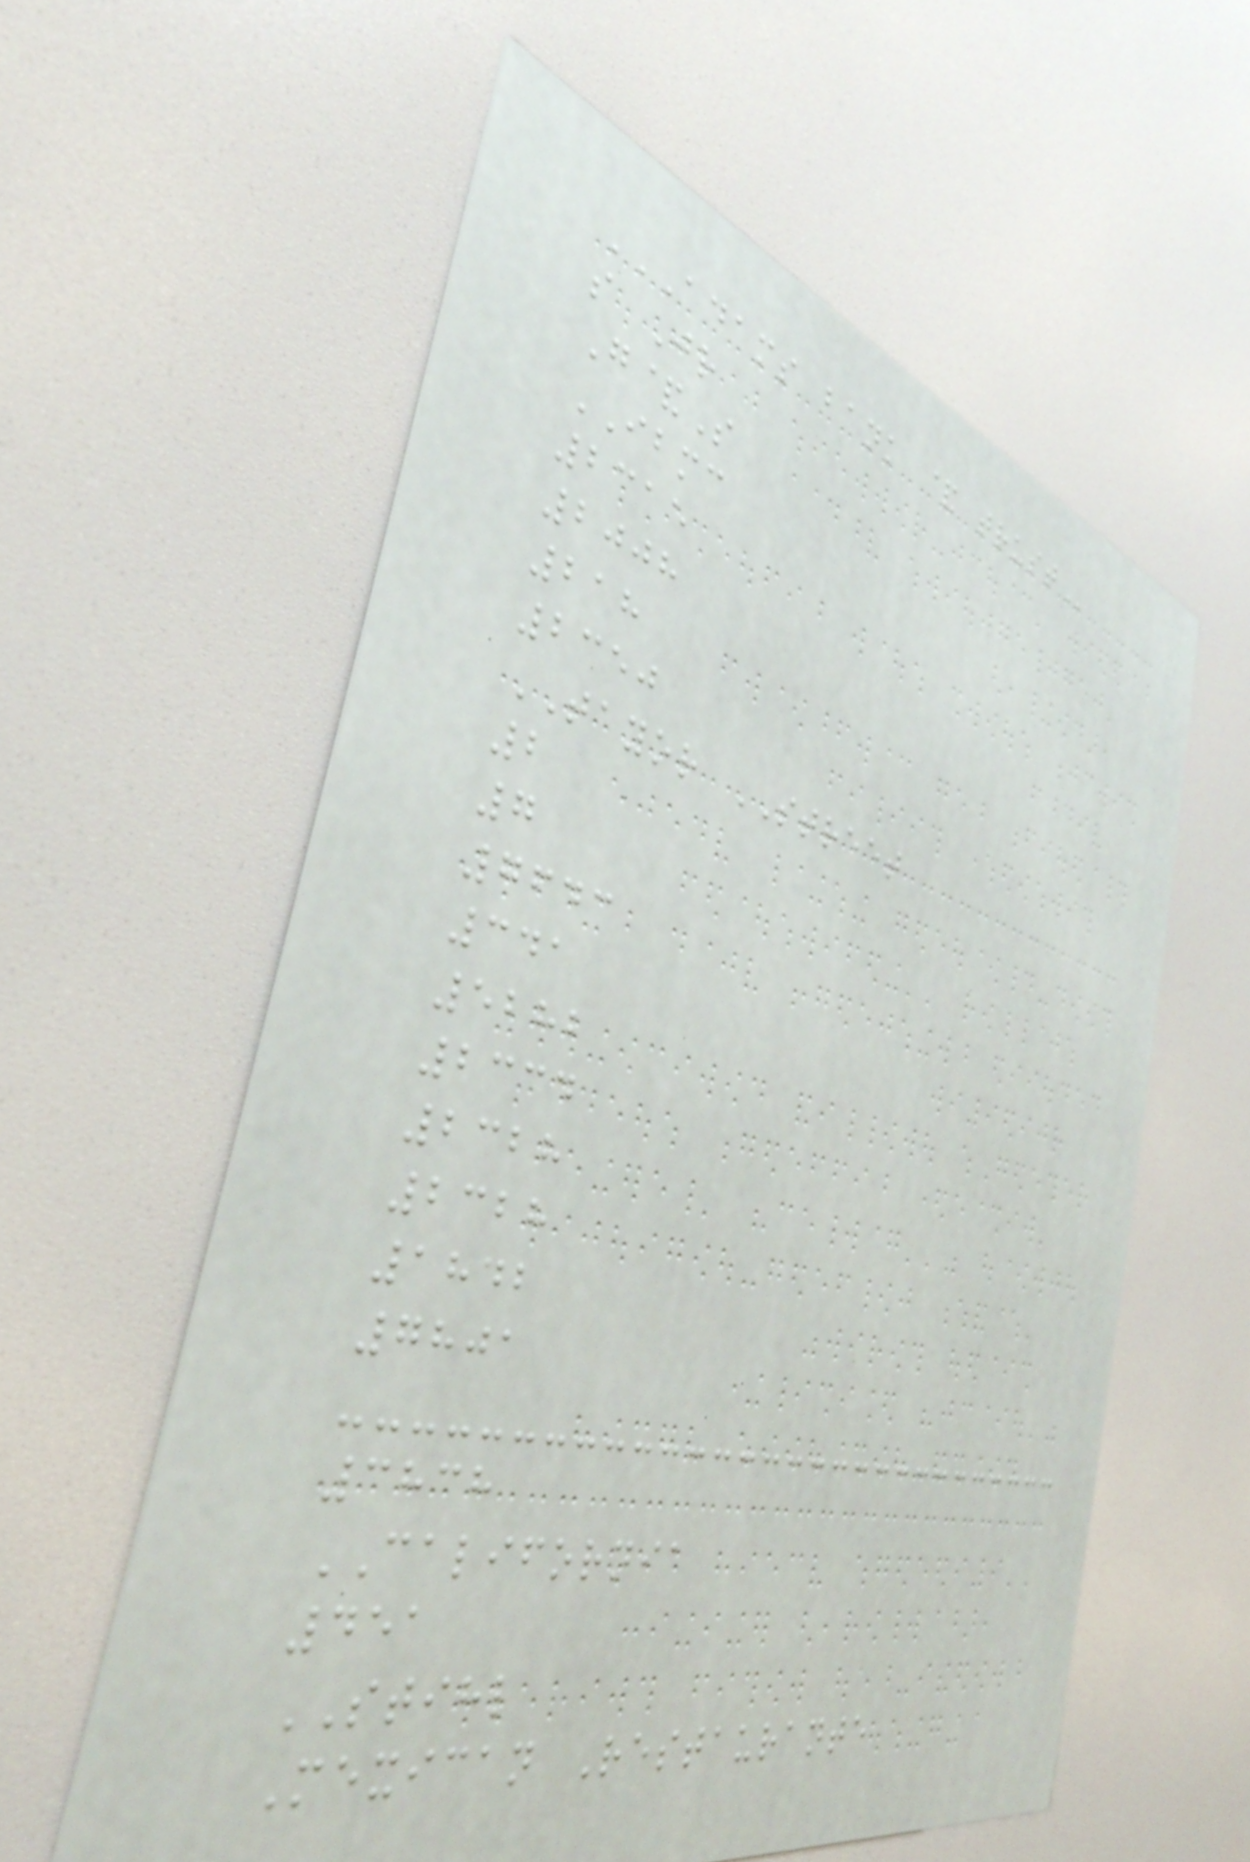ADAMS BANK & TRUST
s Jr
G&S
IBMC
2315
2008
218
2350
TAYOR STREET
2
7
7643
341
5282
2334
2328
2328
1842
7801
3838
CALIFORNIA
451
STIHL
Mexican Restaurante
